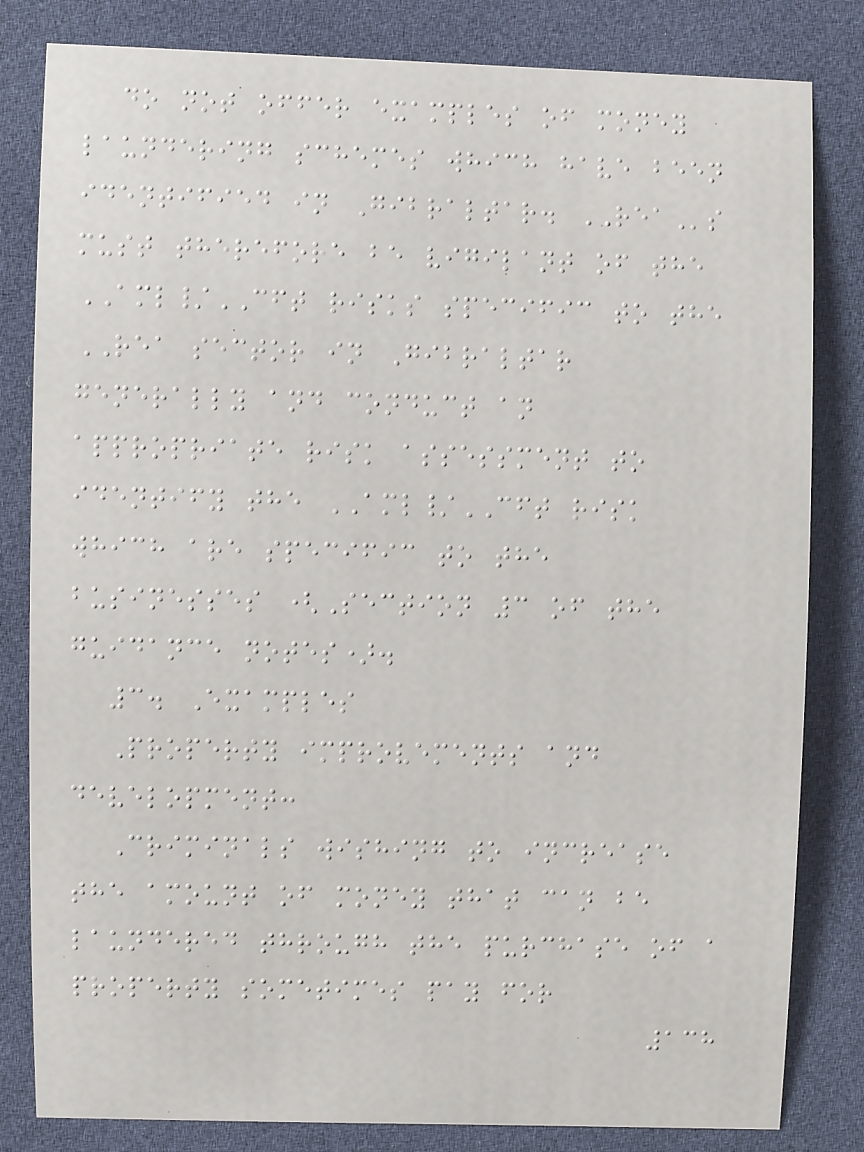do not offer examples of money
laundering schemes which have been
identified in Gibraltar. REAs
must therefore be vigilant of the
AML/CFT risks specific to the
REA sector in Gibraltar
generally and conduct an
appropriate risk assessment to
identify the AML/CFT risk
which are specific to the
businesses (Section 3 of the
guidance notes).
3. Examples
Property improvements and
development:
Criminals wishing to increase
the amount of money that can be
laundered through the purchase of a
property sometimes pay for
138
